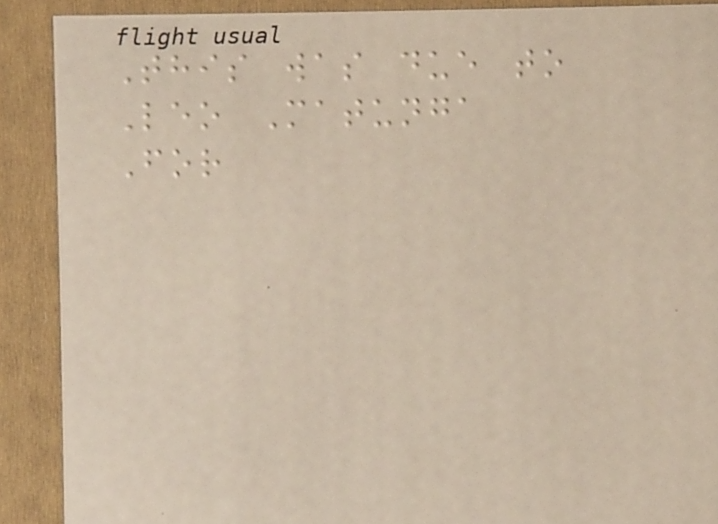This was due to
Leo Matunga
For
